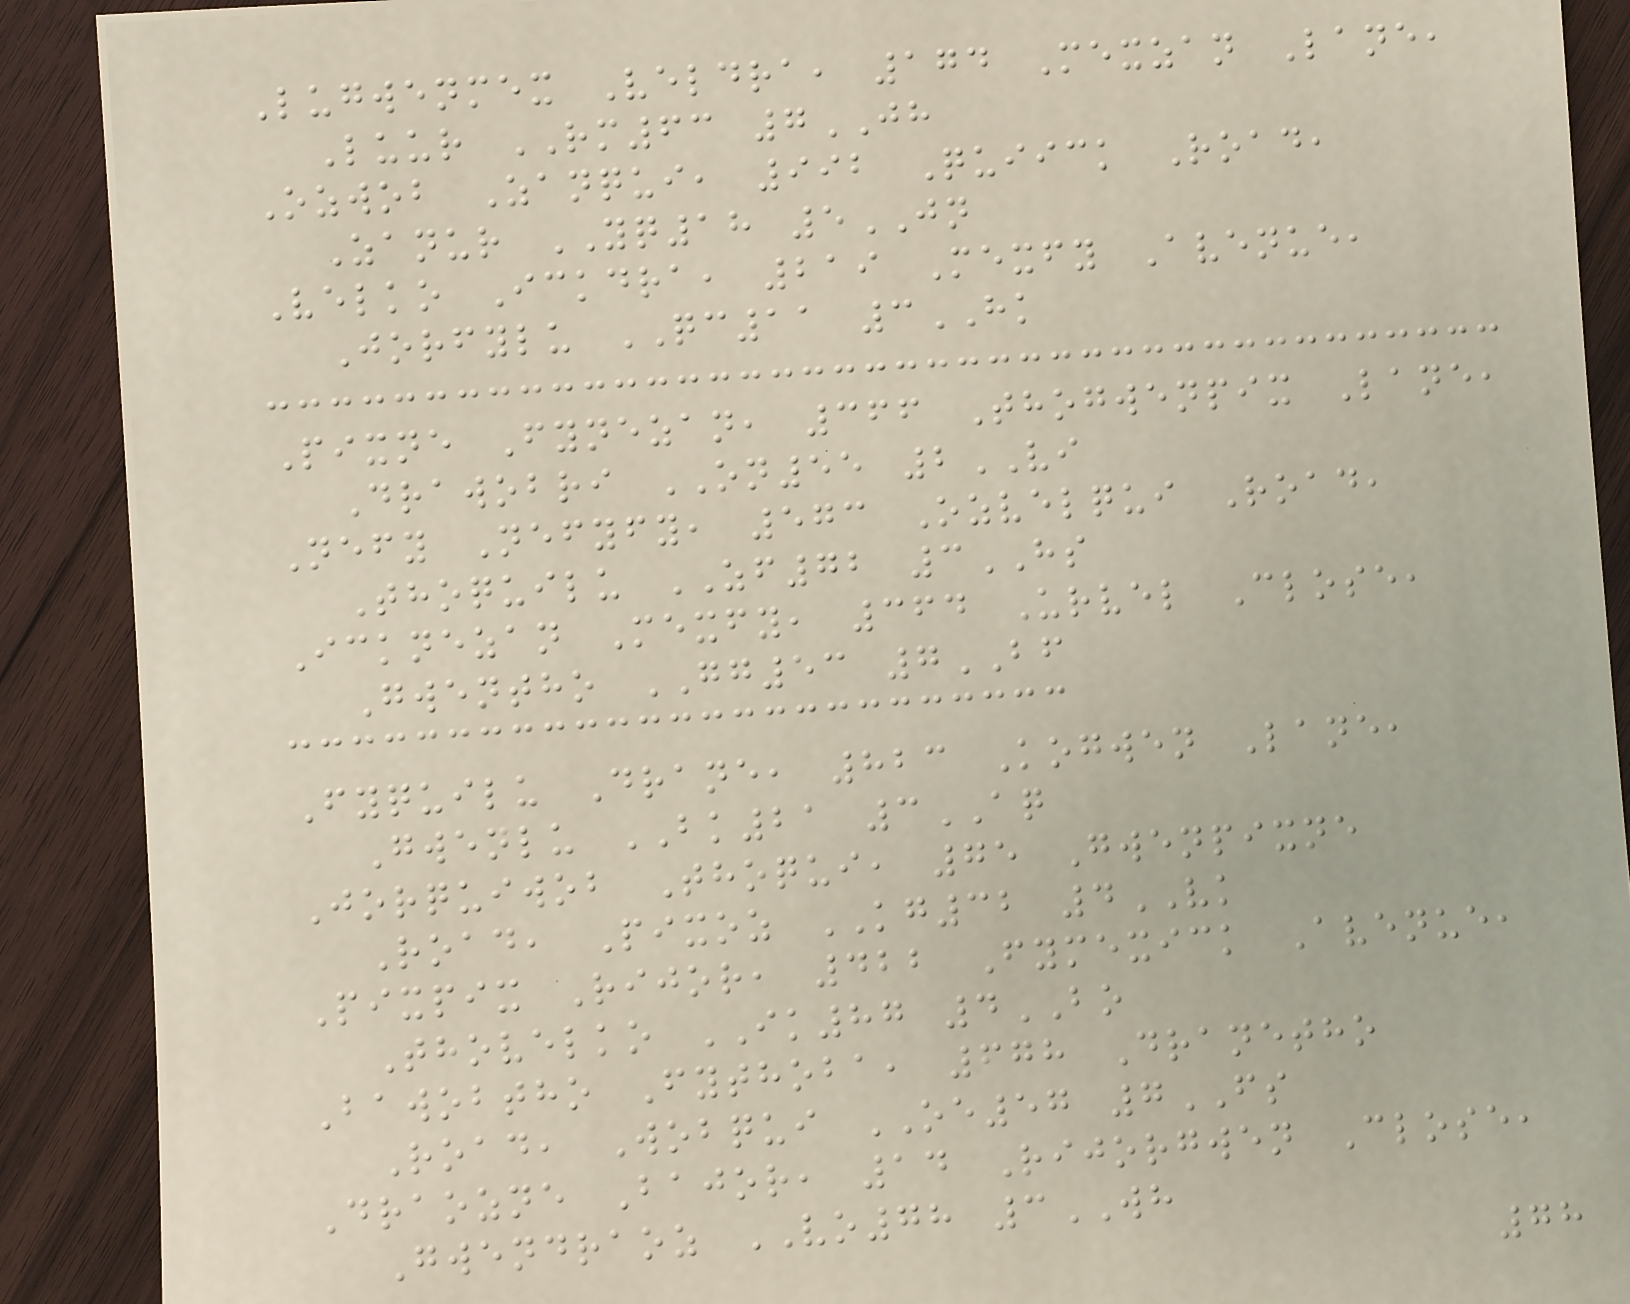Lugwenmex Veldra, 174 Mexzan Lane,
Luur RM63 7JH
Ozwob Zanqui, 992 Quiick Road,
Zanur YQ18 5JN
Velko Ickdra, 219 Mexfy Avenue,
Jorfylu QC11 3HK
Pixne Fynezan, 366 Thogwenpix Lane,
Drawobri ON55 2VI
Nefy Nefyfy, 573 Ozvelqui Road,
Thoquilu ZF72 3HS
Icknezan Mexfy, 364 Urvel Close,
Gwentho GG53 7BF
Fyquilu Drane, 823 Kogwen Lane,
Gwenlu BK21 3AQ
Jorquiwob Thoqui, 75 Gwenpixne
Road, Pixoz KG32 4VK
Pixpix Rijor, 422 Fymexick Avenue,
Thovelko IK87 4BO
Bawobtho Fythoba, 678 Dranetho
Road, Wobqui OE57 7FS
Draozne Bajor, 14 Rijorgwen Close,
Gwendraoz VO78 3WH
78
